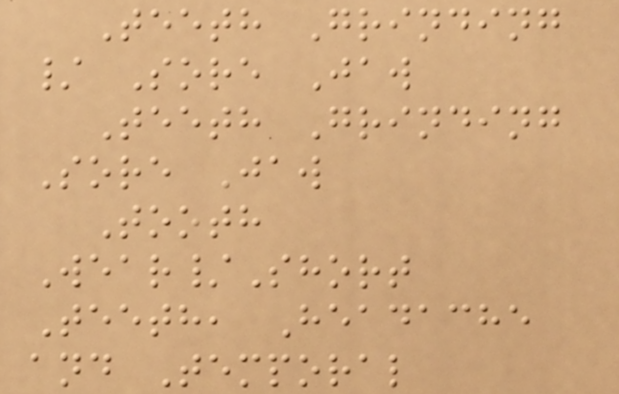Teeth Grinding
/ Sore Jaw
Teeth Grinding
Sore Jaw
Tooth
Wear/Short
Teeth, Headache
and Temporal
